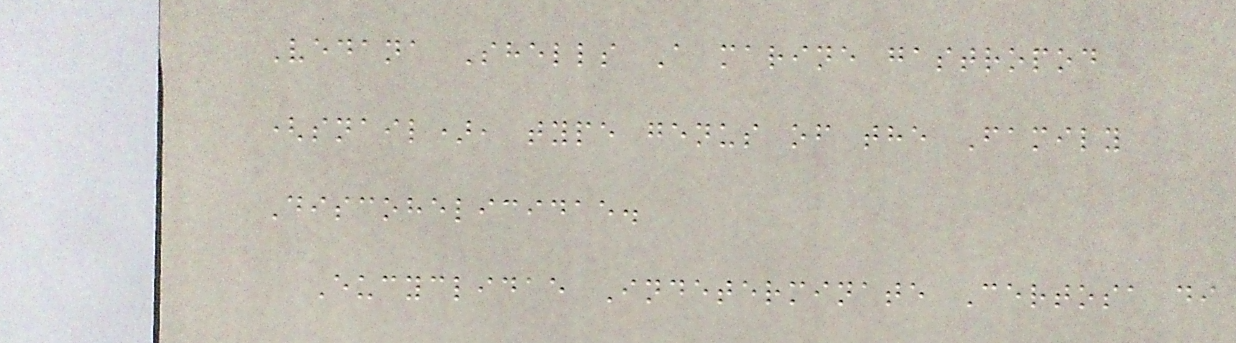Vedana Shells A marine gastropod
(snail), type genus of the Family
Discohelicidae.
Eucyclidae Indeterminate Certosa di
